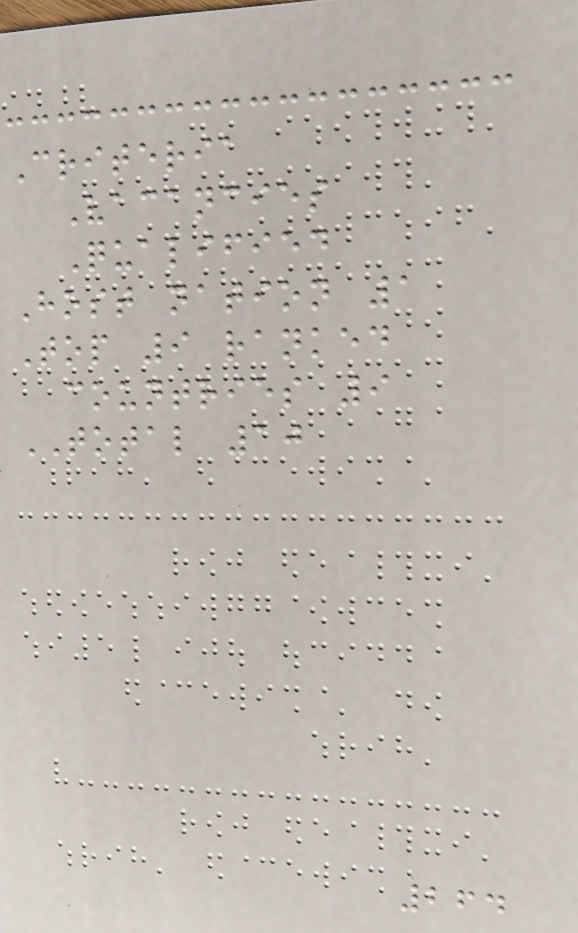Criteria
Vacancies
Qualified
Host nation 1
Top 9 ranked
countries 9
TOTAL 10
264
